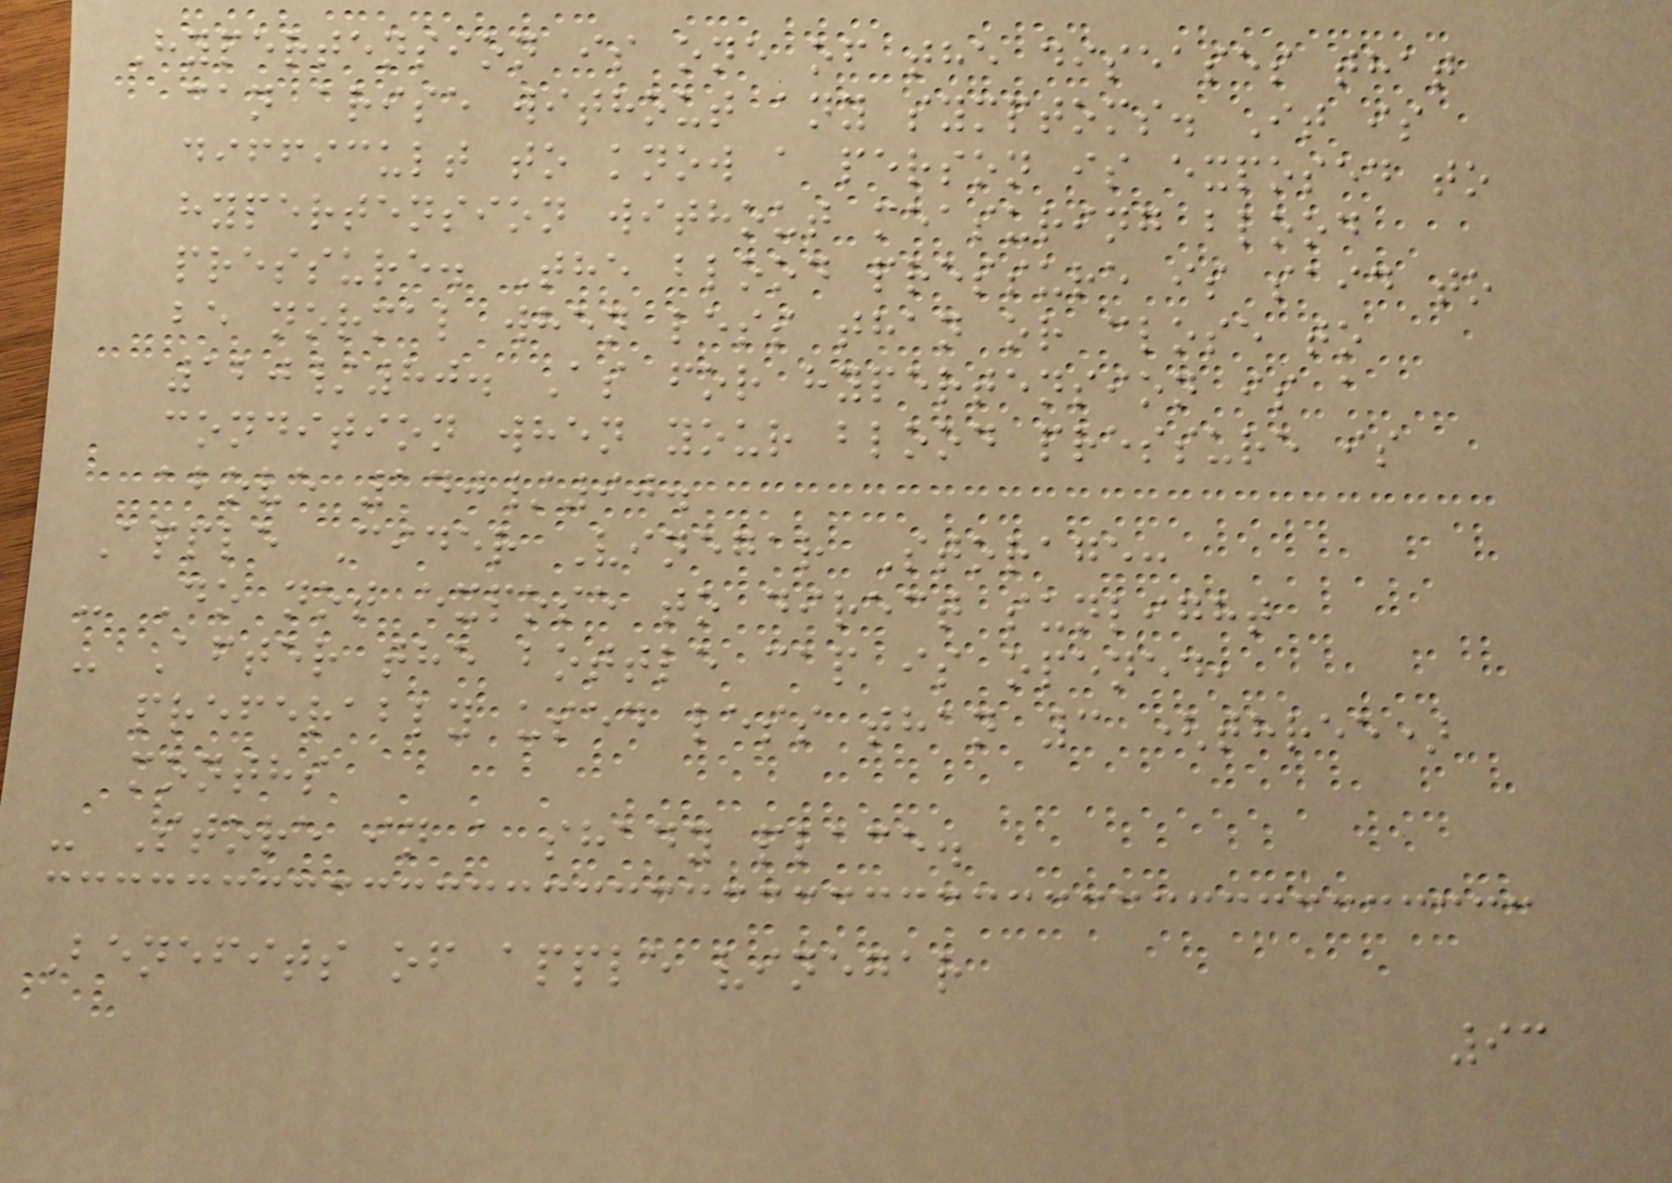Hypertension is one of the diseases that
can arise without any symptoms. It is
difficult to know a person is exposed to
hypertension without measuring blood
pressure. The blood pressure is said to
be normal when less than or close to
120/80. As for hypertension is a
condition when your blood pressure is
above 140/90.
Apple Cider Vinegar Storage:
- Do not expose to direct sunlight
- After the bottle cap is opened,
preferably used less than 3 (three)
months
- Store in a shady place.
Benefits of apple vinegar
93
